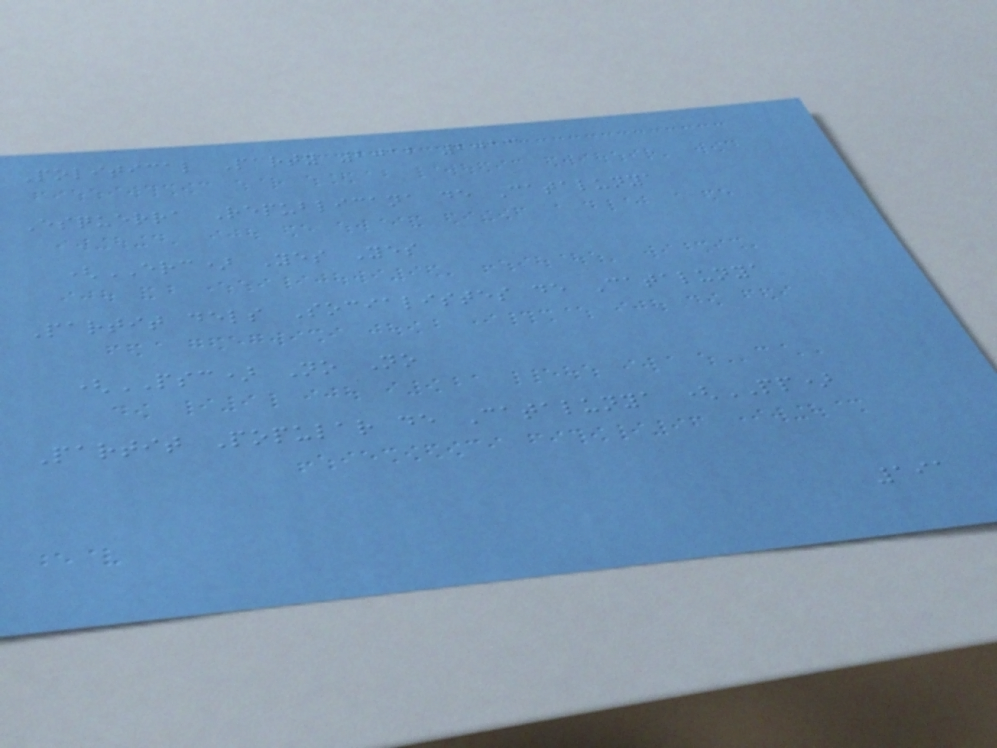Political Party 2012 2013
Esquerra Republicana de Catalunya
(ERC) Yes Yes
Partit dels Socialistes de Catalunya
(PSC) No No
Partit Popular de Catalunya (PP)
191
